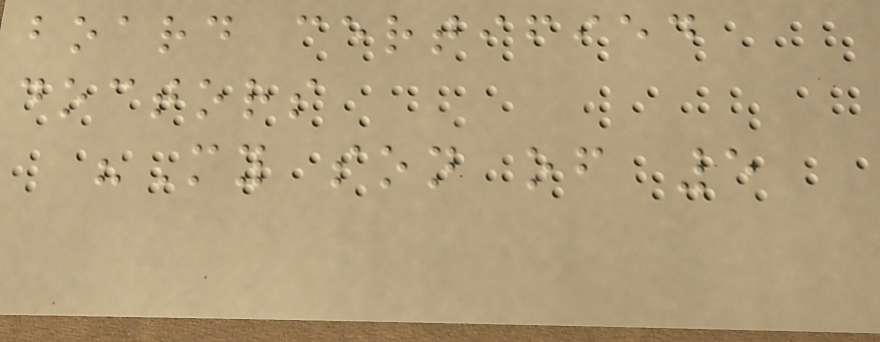board certified
doctors
"My son of 5
